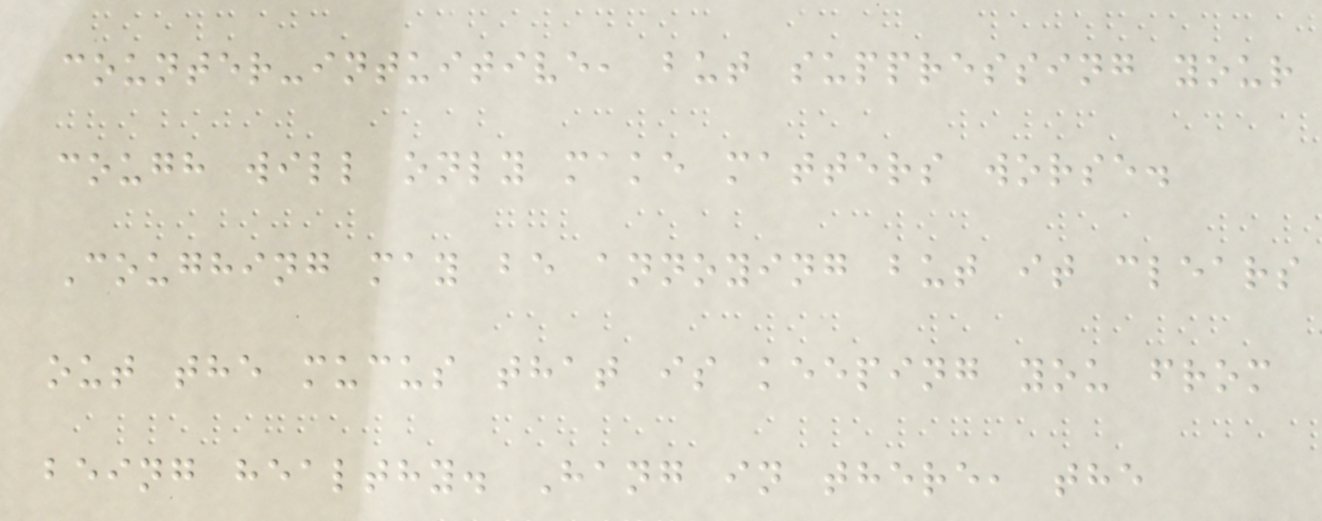counter-intuitive, but suppressing your
cough will only make matters worse.
Coughing may be annoying but it clears
out the mucus that is keeping you from
being healthy. Hang in there, the
